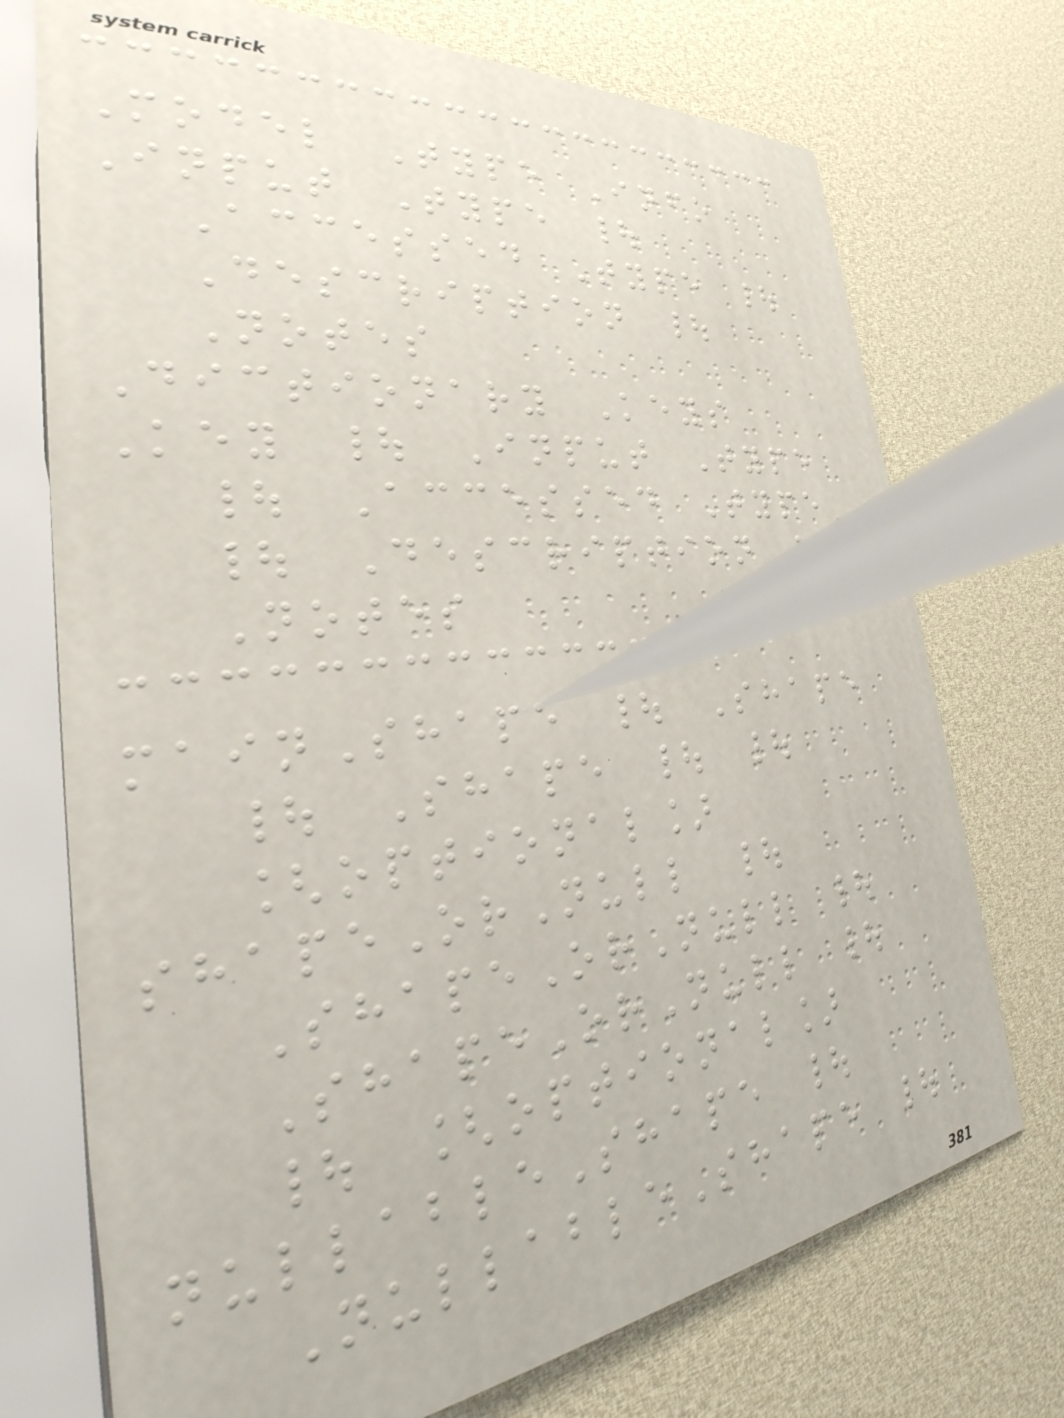Model Type Info
Input Type |
Accessed Type |
Description |
Notes
Dictionary Keys
Key | Input Type
| Accessed Type
| Description |
Notes
mainShape | Shape
| Shape | |
[optional]
shapeOrNull |
ShapeOrNull |
ShapeOrNull |
| [optional]
nullableShape |
NullableShape |
